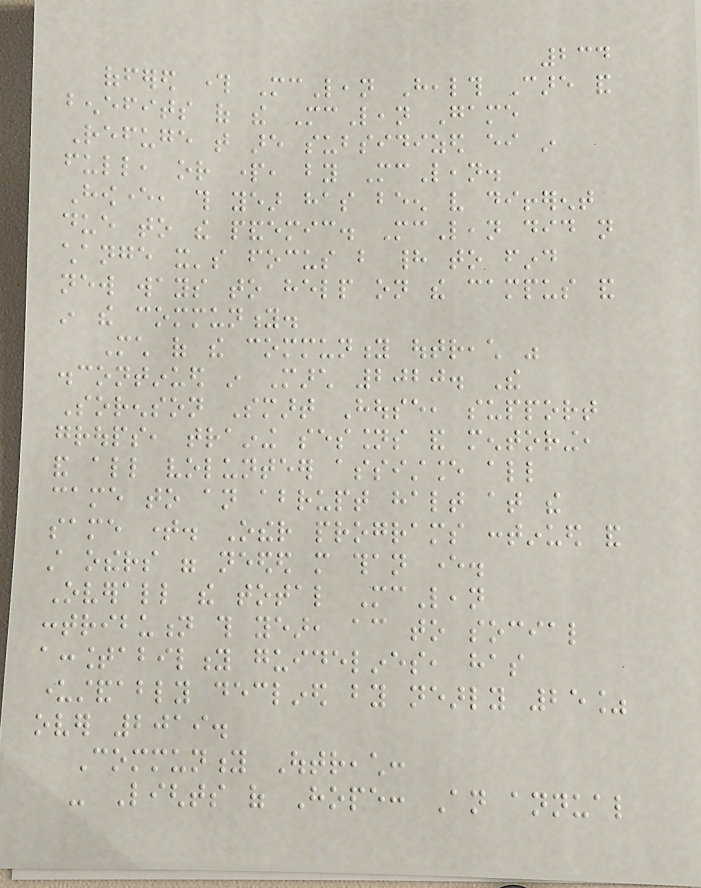234
offered through McLean Health Care and
benefits of the McLean Game
Refuge that are subsidized either in
full, or part, by McLean.
However, this year has been very different
due to the pandemic. McLean did not
change it's focus but had to find
new ways to help on the campus and
in the community.
Much of the community outreach was
discontinued in March 2020. The
Sorenson Smart House, support
groups, training sessions and mentoring,
and all volunteer assistance all
came to an abrupt halt at the
same time. Other programs continued and
still others were needed more than ever.
Overall the total McLean
contribution this year, according to social
accountability guidelines, has
understandably declined by nearly 25%
over 2019.
Community Outreach:
- Lights of Hope: An annual
